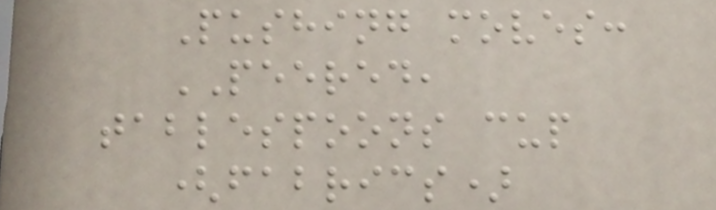Pushing moves:
PEERED,
tablespoons cup
(fabrics)
